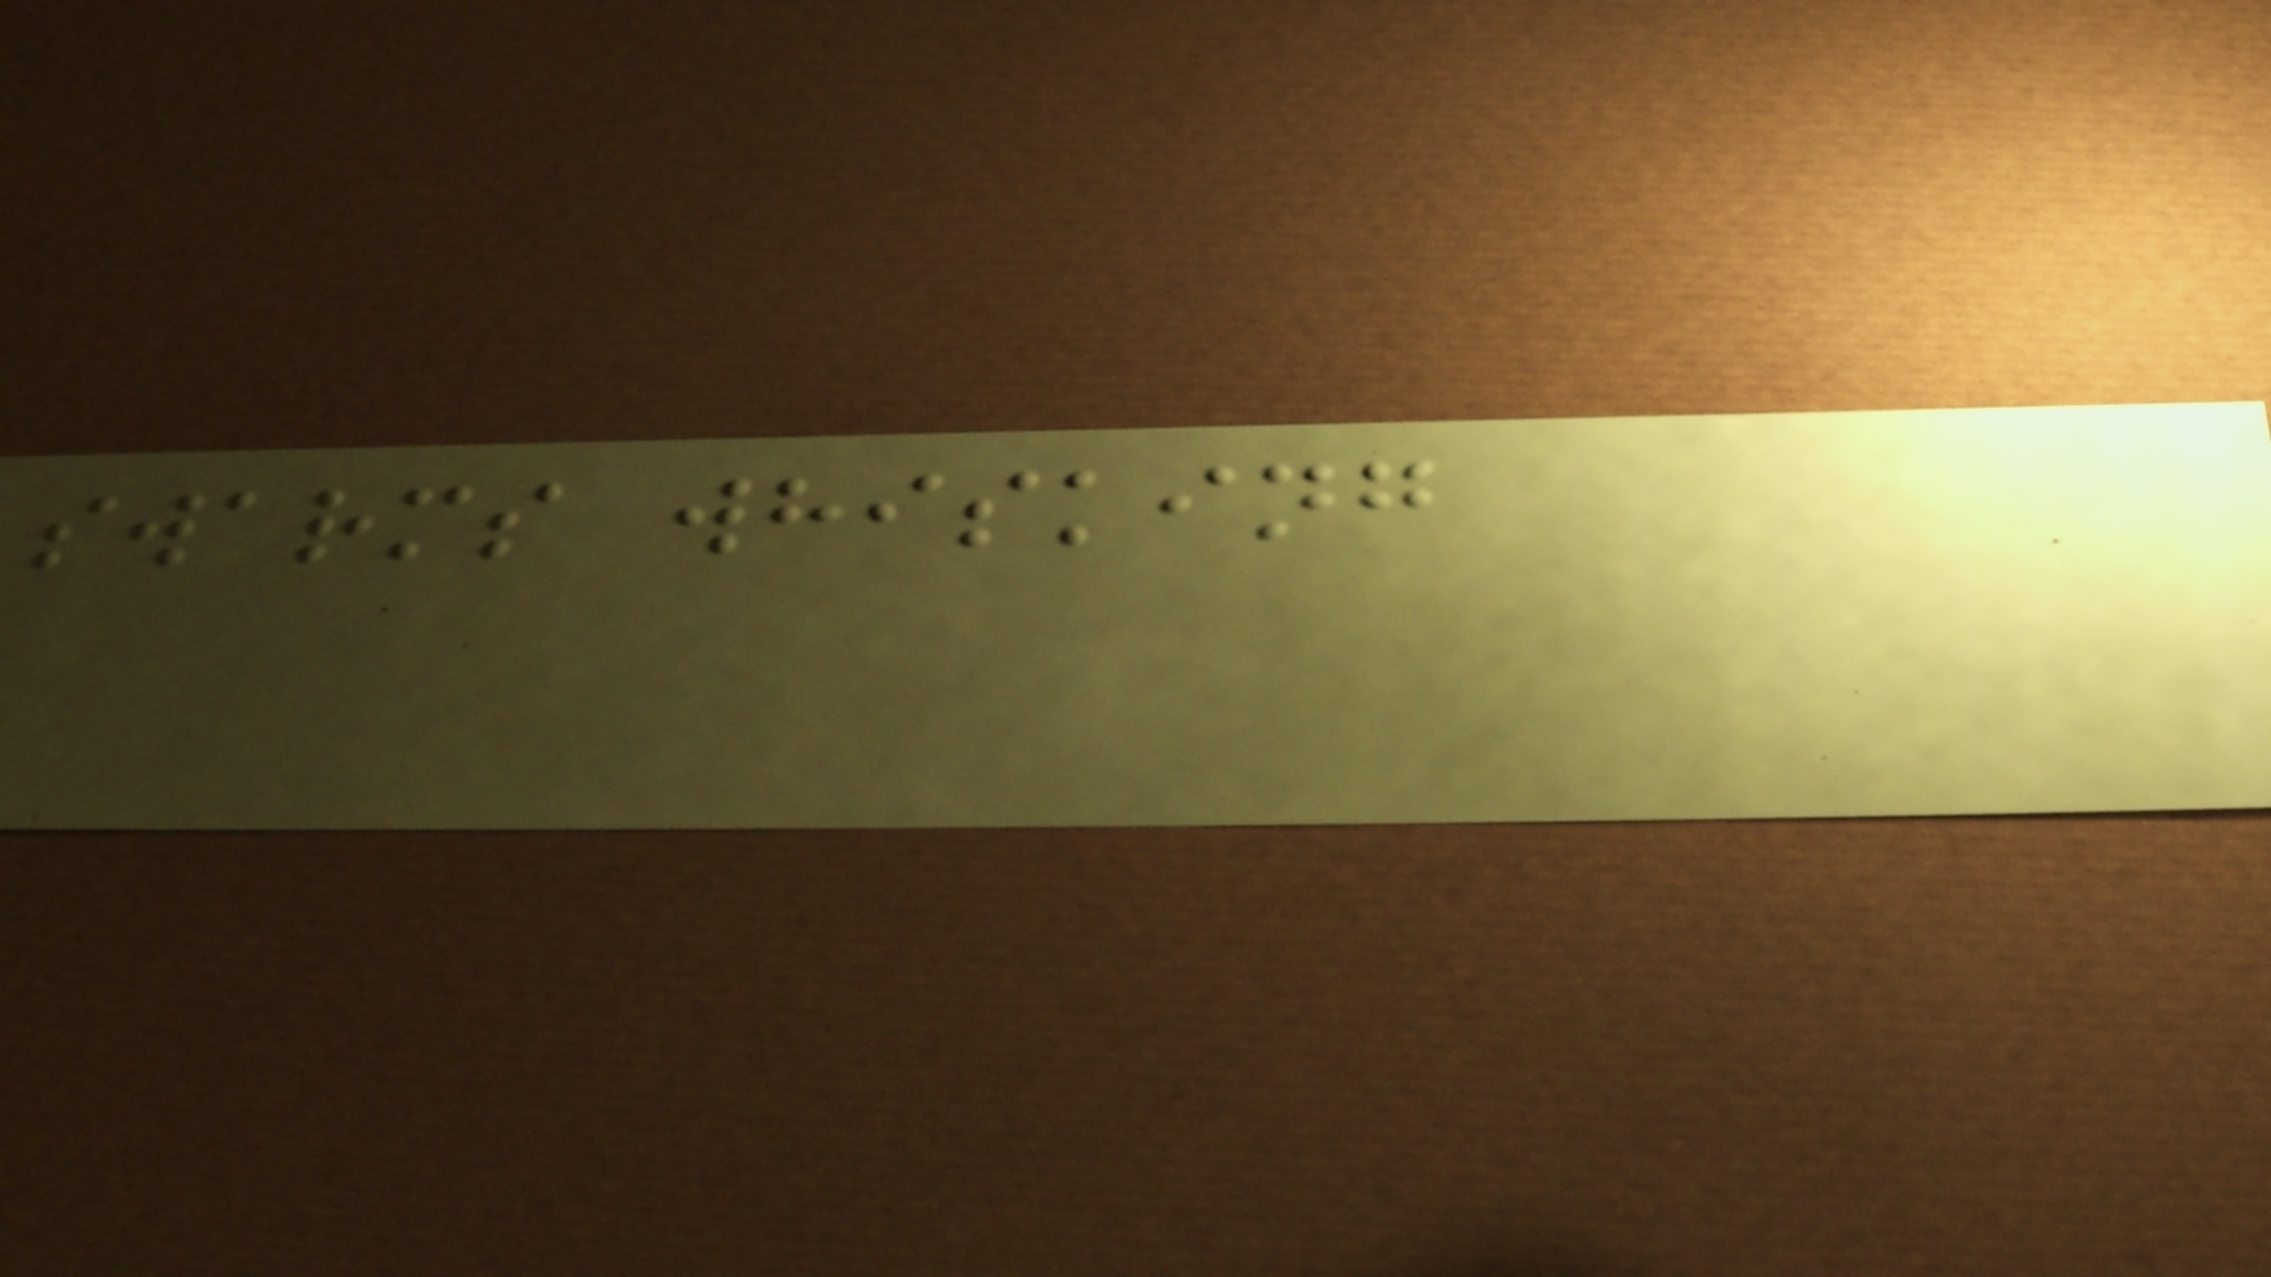swarms whisking
